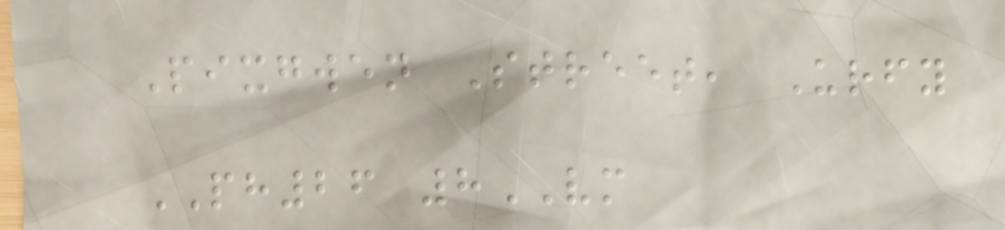Pixgwen Street, Urfy
PH26 8VM
